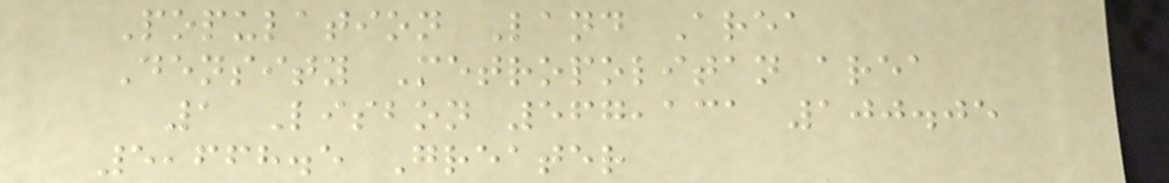Population Land Area
Density Metropolitan area
1 Lisbon 567,131 100.05
5,668.5 Greater
